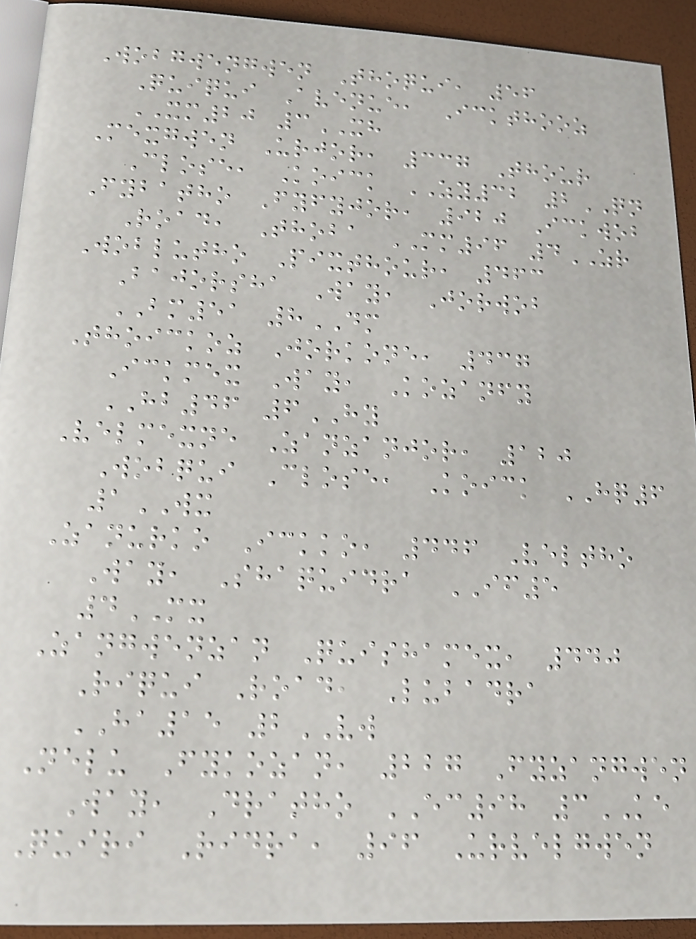Wobgwengwen Thoqui, 56
Quiqui Avenue, Ickthooz
XM20 3XH
Mexgwen Urjor, 337 Thour
Close, Koick ZY32 2QN
Fybatho Fyfyjor, 920 Ickwob
Road, Thoba MM96 4ZR
Woblutho Pixthour, 463
Bajorsha Way, Jorwob
BM51 8DM
Thoickoz Jorkone, 437
Ickmex Way, Kozanfy
HB46 6HY
Velmexne Zanzanjor, 120
Wobqui Close, Koick HQ6
1WX
Zanurko Ickko, 446 Veltho
Way, Shaquidra IF5
4MX
Zangwenzan Quishamex, 440
Riqui Road, Lubadra
HA15 2VW
Nelu Fykozan, 227 Fyzangwen
Way, Dratho EC98 3KE
Quiri Ridra, 96 Urvelgwen
